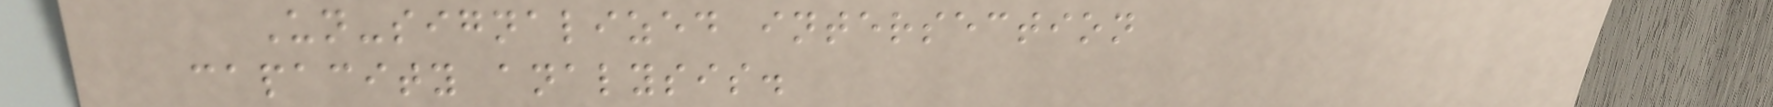Un-signalized intersection
capacity analysis.
